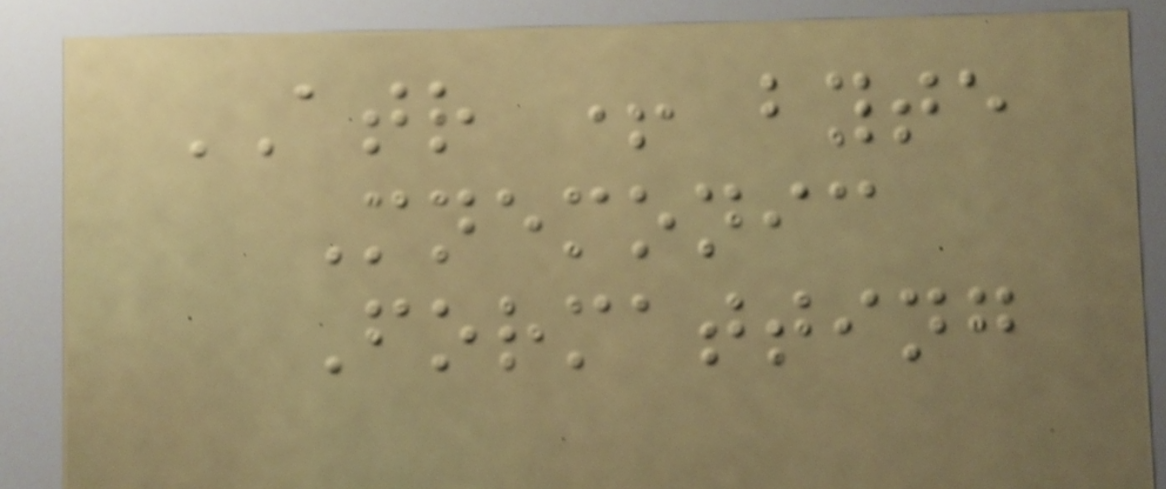ATR + byte
Mnemonic
Formatting
